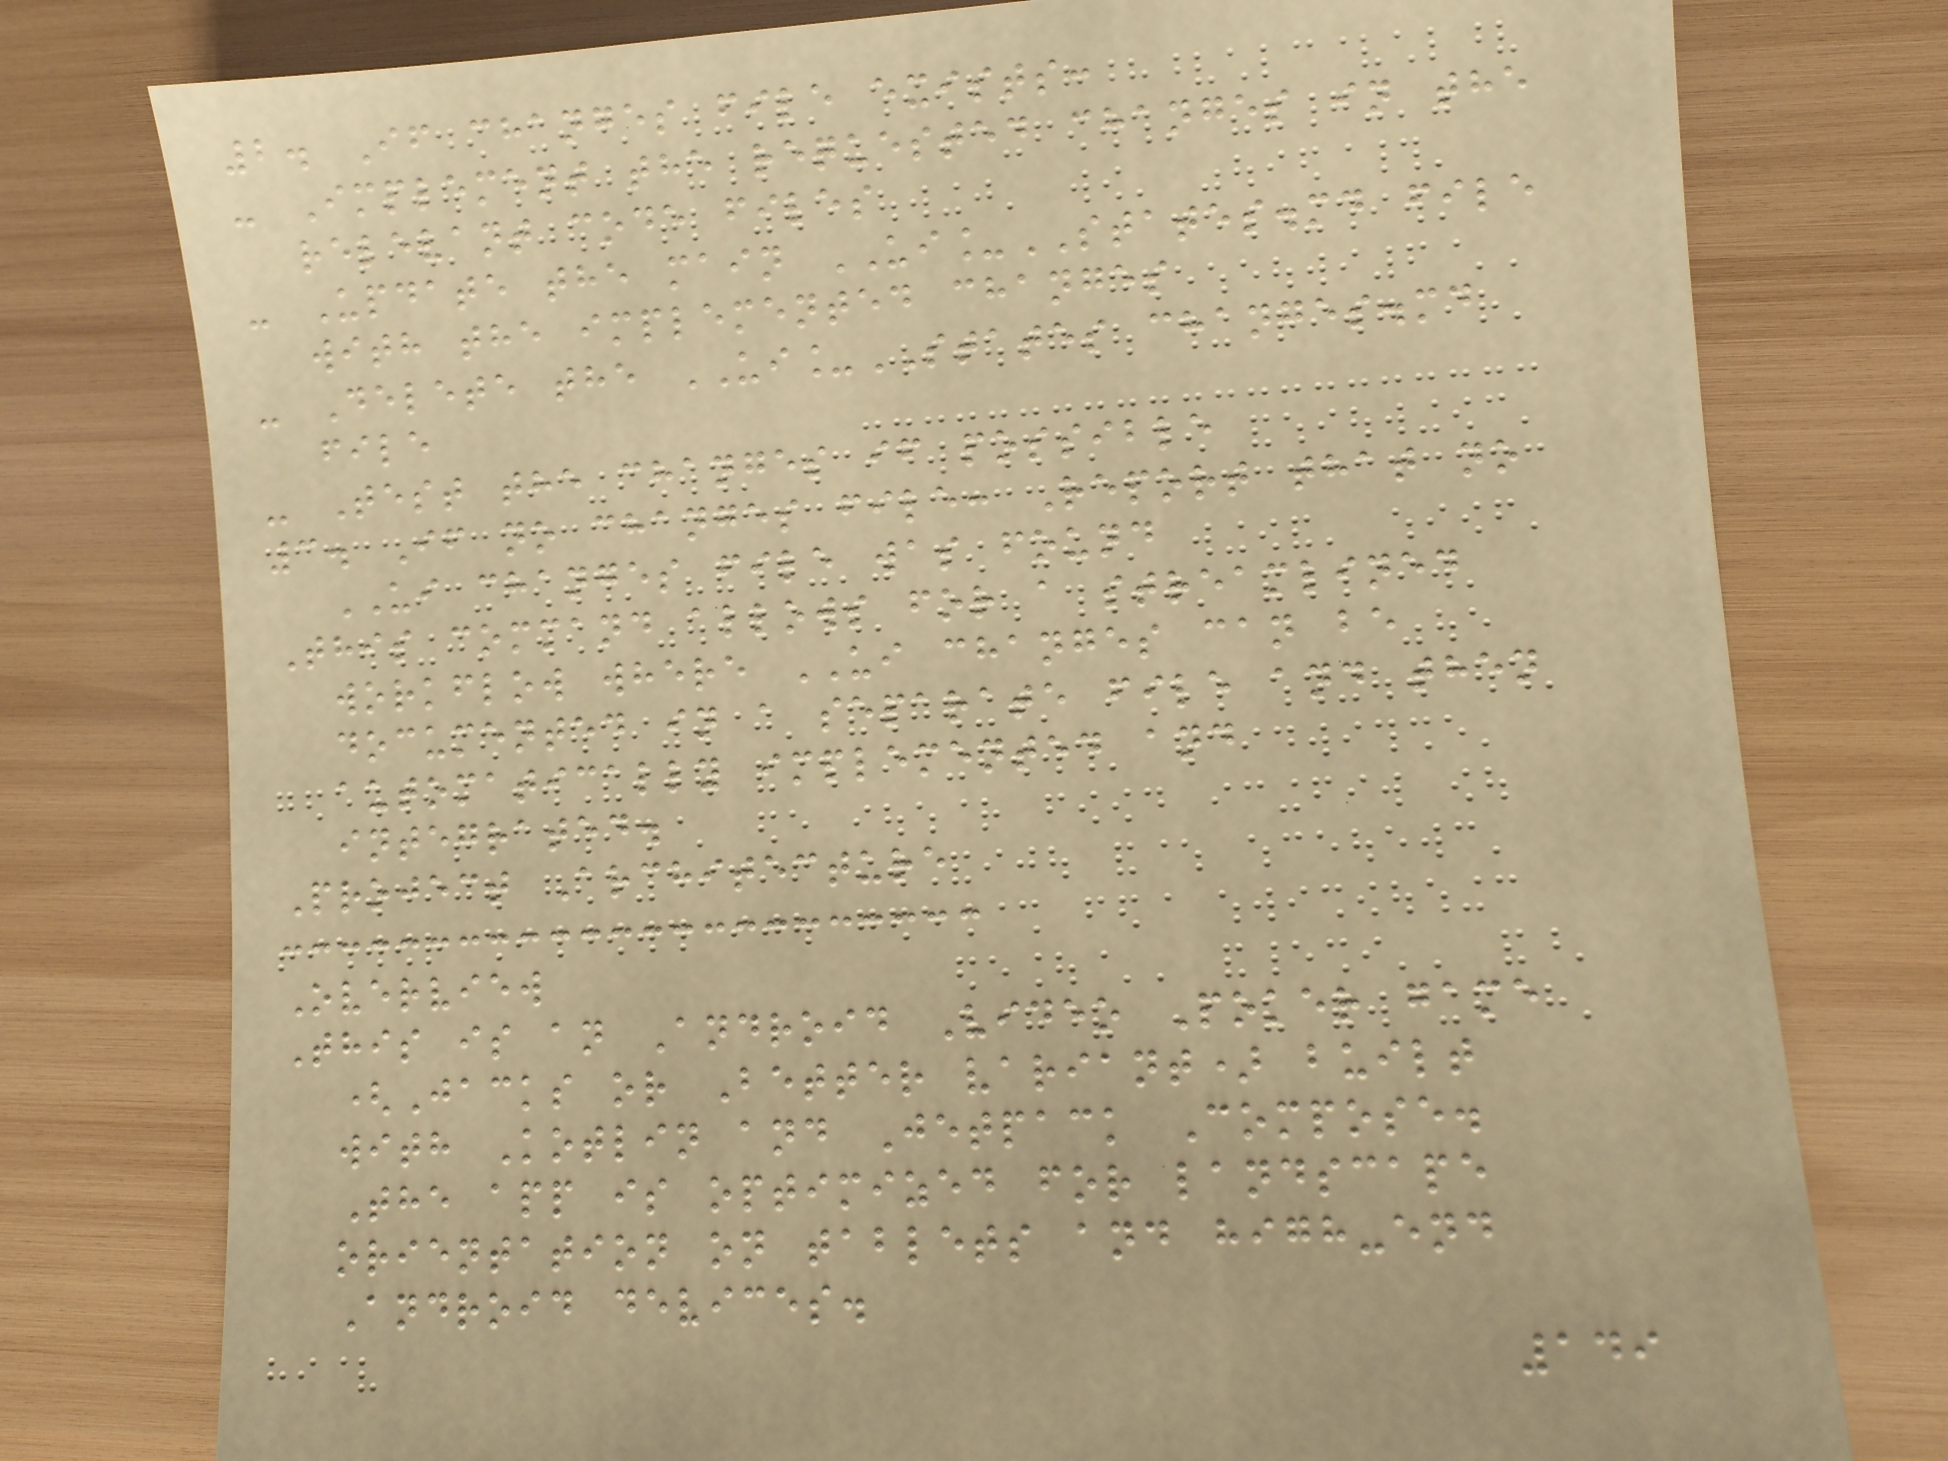2. If changes file exists:
- Implement the requested changes in the
relevant code files
- Update the main UI_STATES.md file
with the implemented changes
- Delete the UI_STATES changes.md
file
- Test the changes if possible
3. If no changes file: Report that no
UI changes file was found
This command allows for a streamlined
workflow where UI changes can be
documented in a separate file and then
automatically implemented and
integrated.
Project Architecture
Overview
This is an Android Video Poker game
(Jacks or Better variant) built
with Kotlin and Jetpack Compose.
The app is optimized for landscape
orientation on tablets and high-end
Android devices.
149
